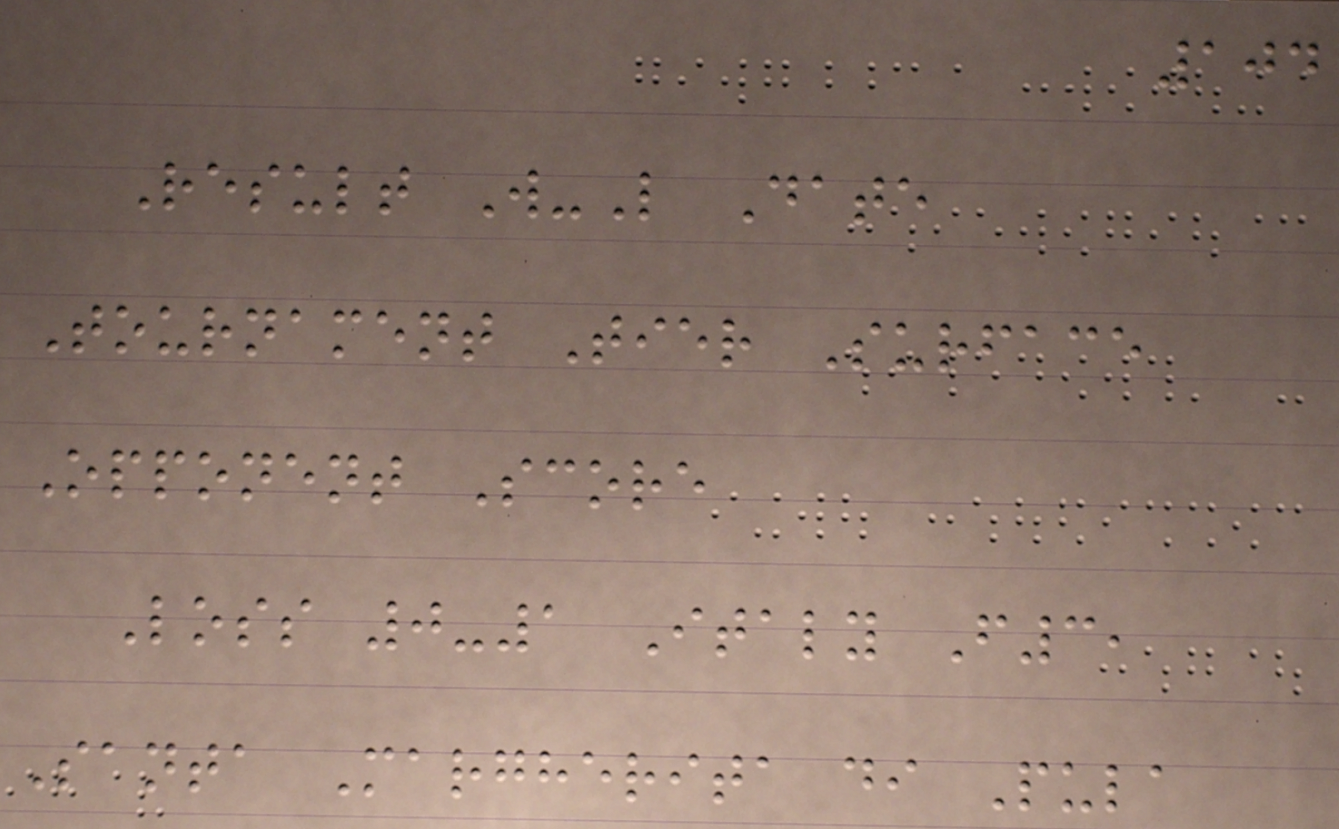104
Result W-L Date
Tournament Tier Surface
Opponent Score
Loss 0-1 Italy F3,
Santa Margherita di Pula
